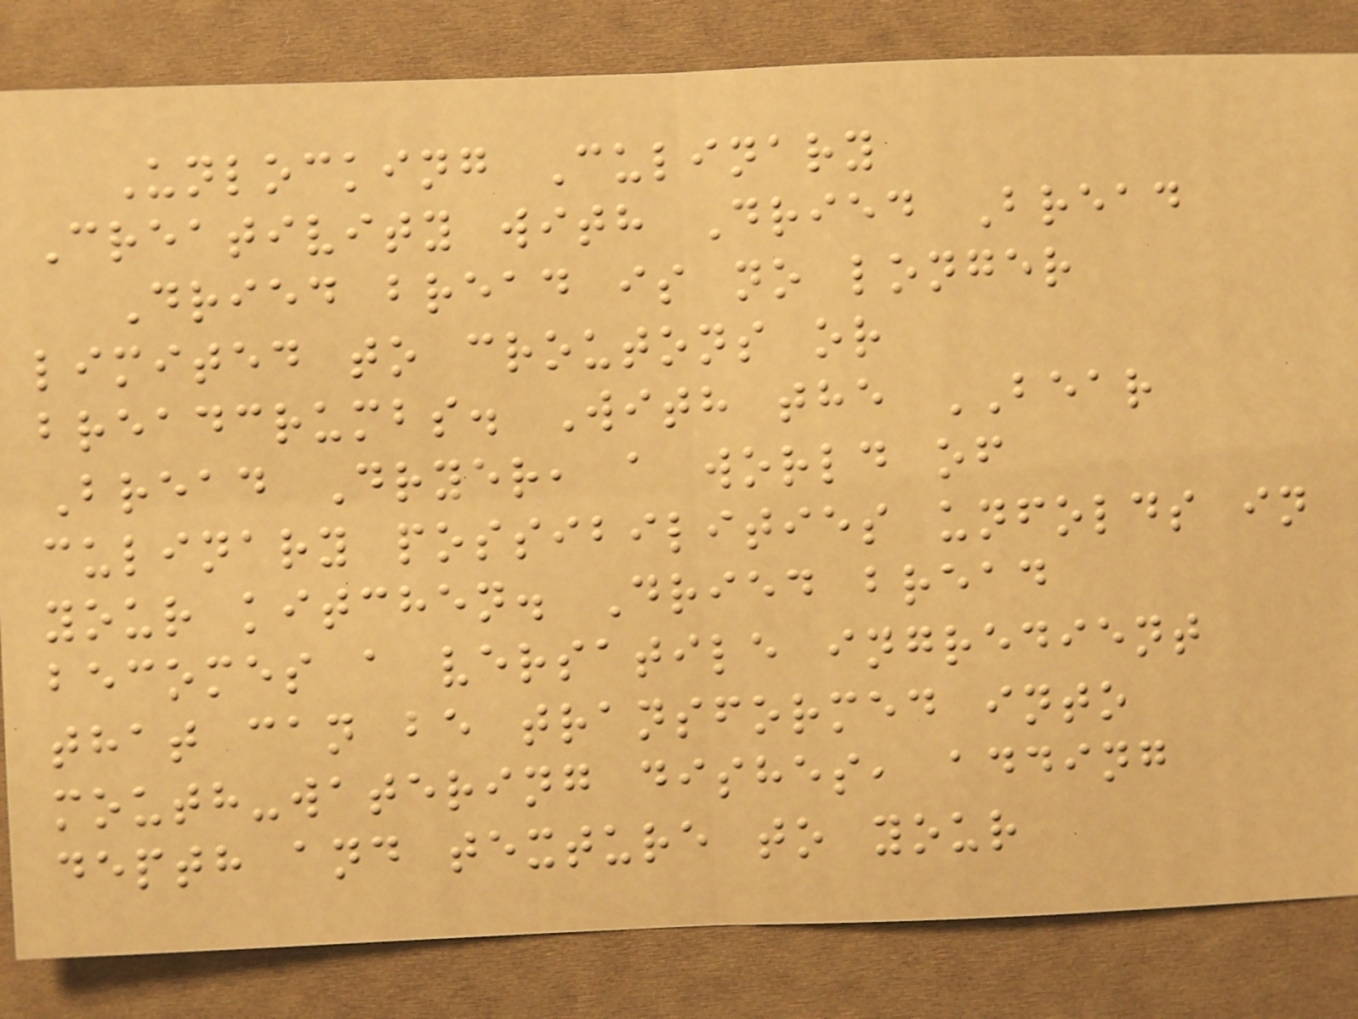Unlocking Culinary
Creativity with Dried Bread
Dried bread is no longer
limited to croutons or
breadcrumbs. With the BEAR
Bread Dryer, a world of
culinary possibilities unfolds in
your kitchen. Dried bread
becomes a versatile ingredient
that can be transformed into
mouth-watering dishes, adding
depth and texture to your
